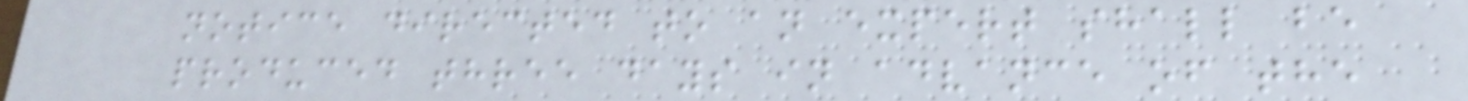notice directed to an expert shall be
produced three days in advance of the
